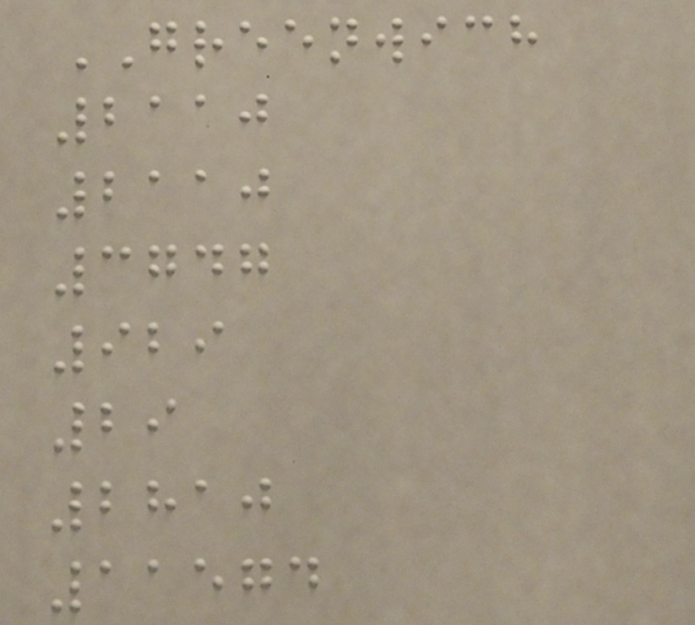GREENWICH
2110
2110
3747
929
29
2810
11574
